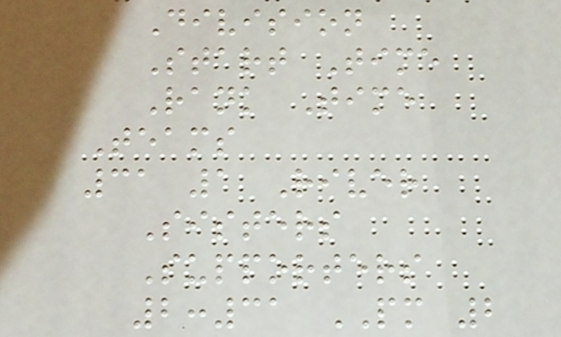Division
Start Time
Rank Time
Teams
31 1 River
Sisters
Supporters
2:31 PM 2
